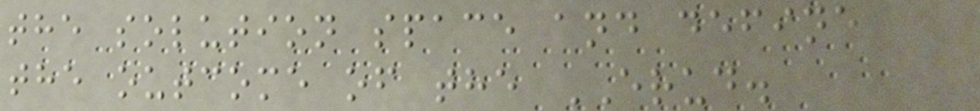the solution space and define
the outcome of the ERUD.
